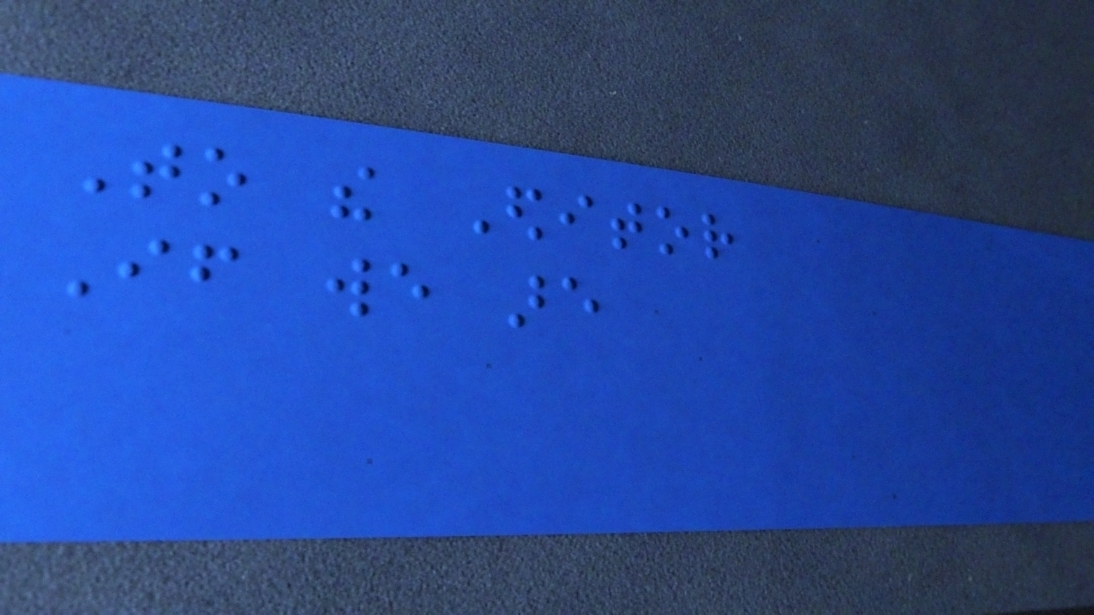To the Editor
If we are
